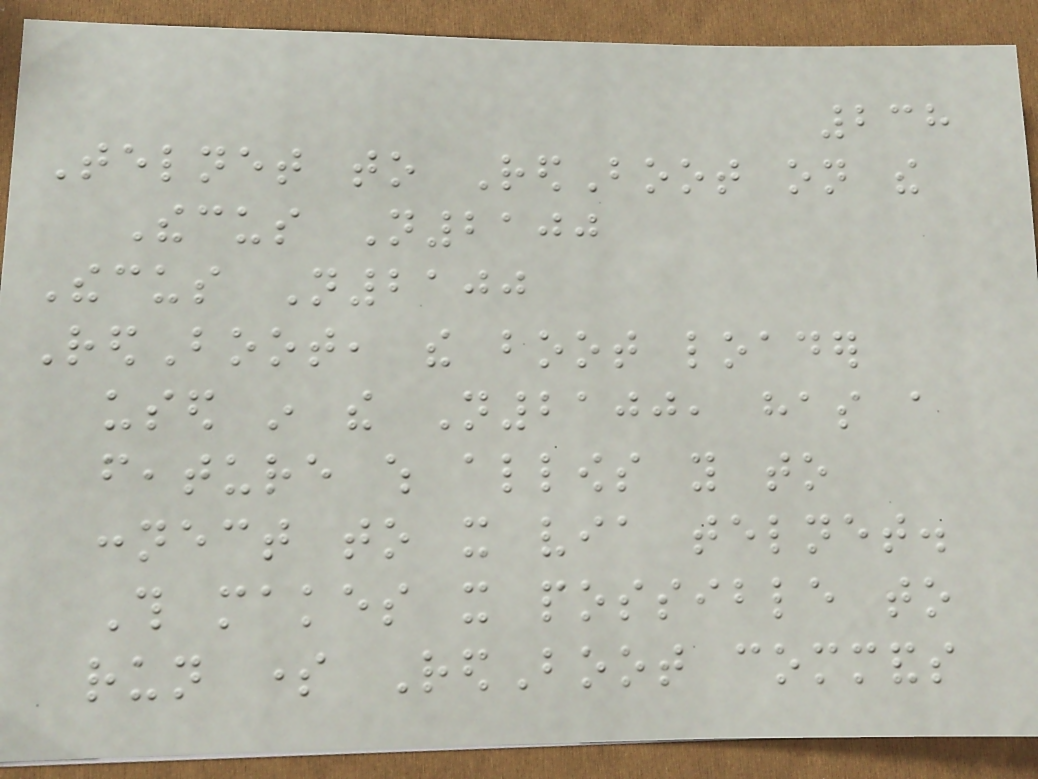238
Telnet to RedBoot on the
Thecus N2100
Thecus N2100
RedBoot, the boot loader
used in the N2100, has a
feature which allows you to
connect to it via telnet.
This makes it possible to
run some RedBoot commands
